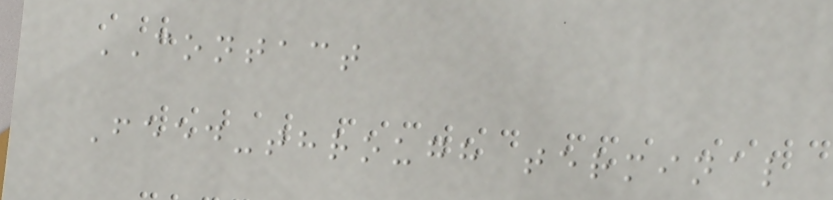CONTACT
Feed-through terminal
